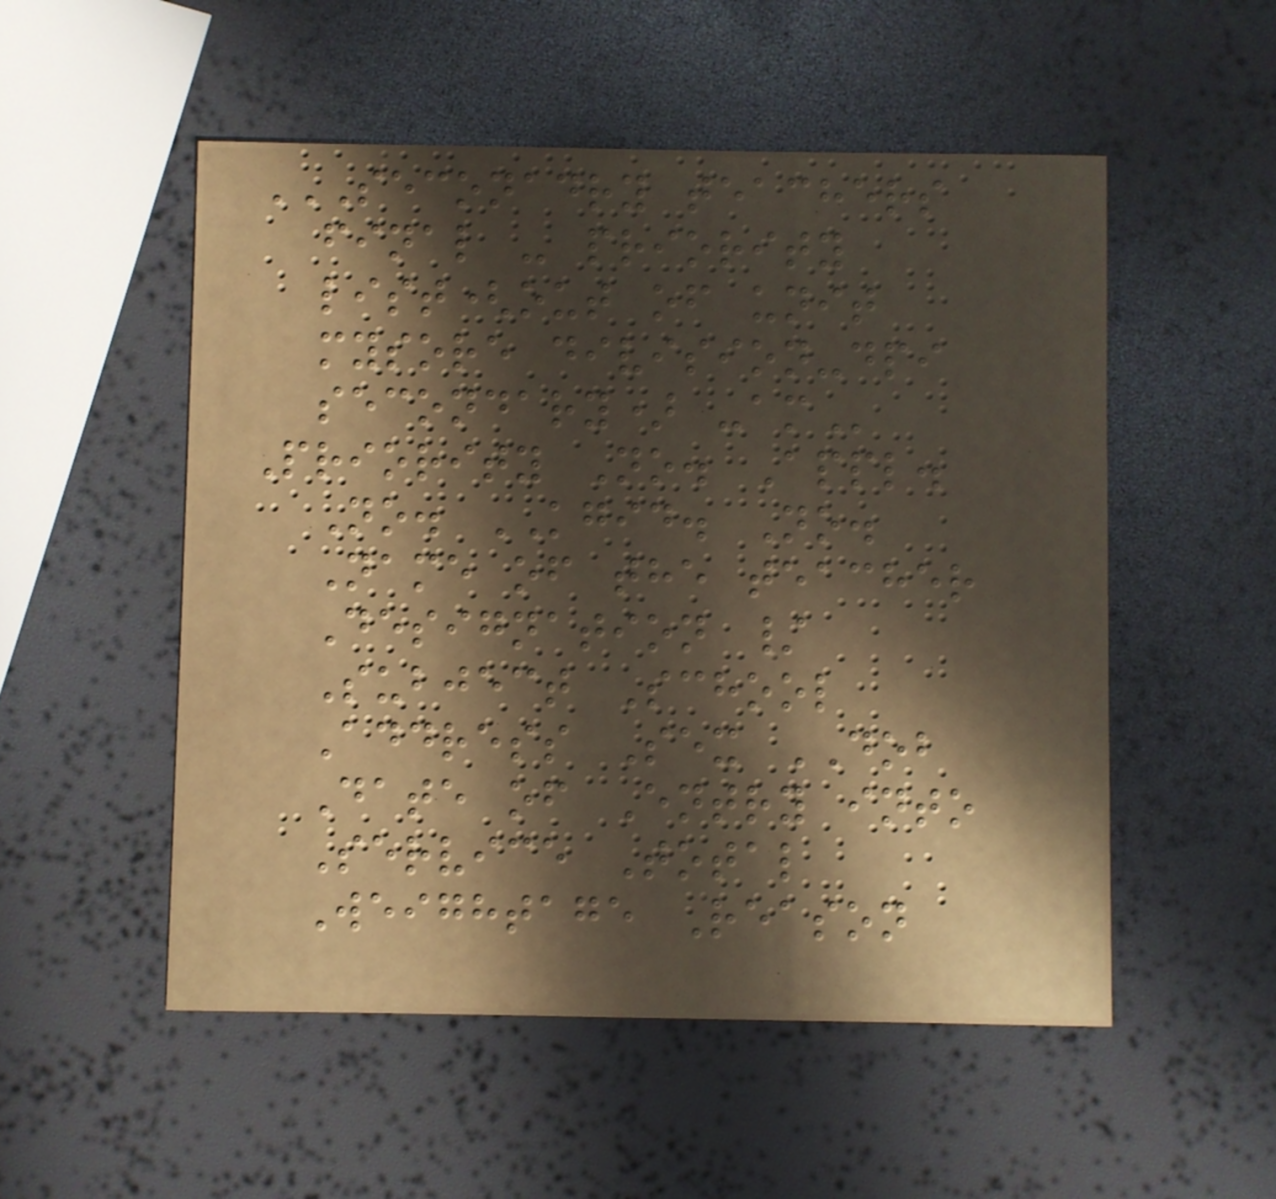SECONADRY TEACHERS
FINAL - PRIORITY
LIST(OUT OF UNIT
MYSORE DIVISION-DPI
SECONDARY) -AM
Priority No. Appl.
No. KGID. No.
Name of the teacher
Designation /
Subject School
Address Sex DOB
Date of Entry into
Service Total
Weightage Reason
